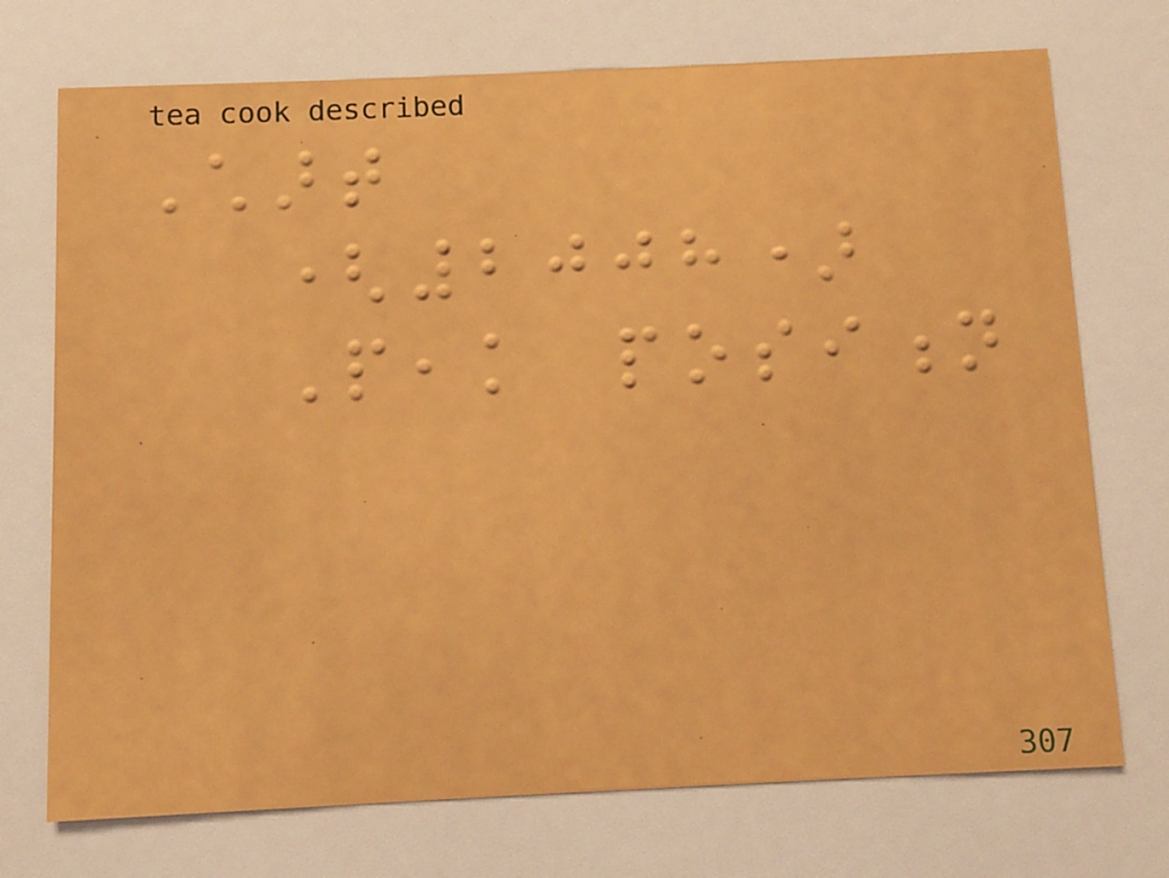Chart
(2008)
Peak position
